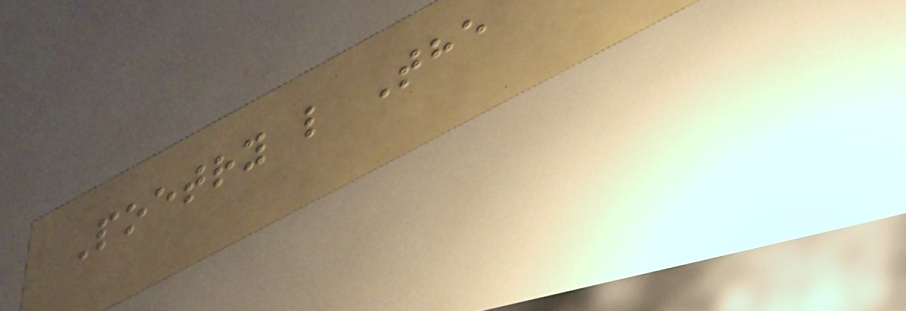Poetry l The
